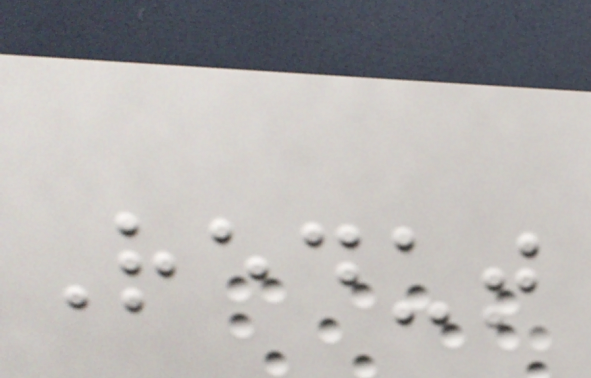Redut
